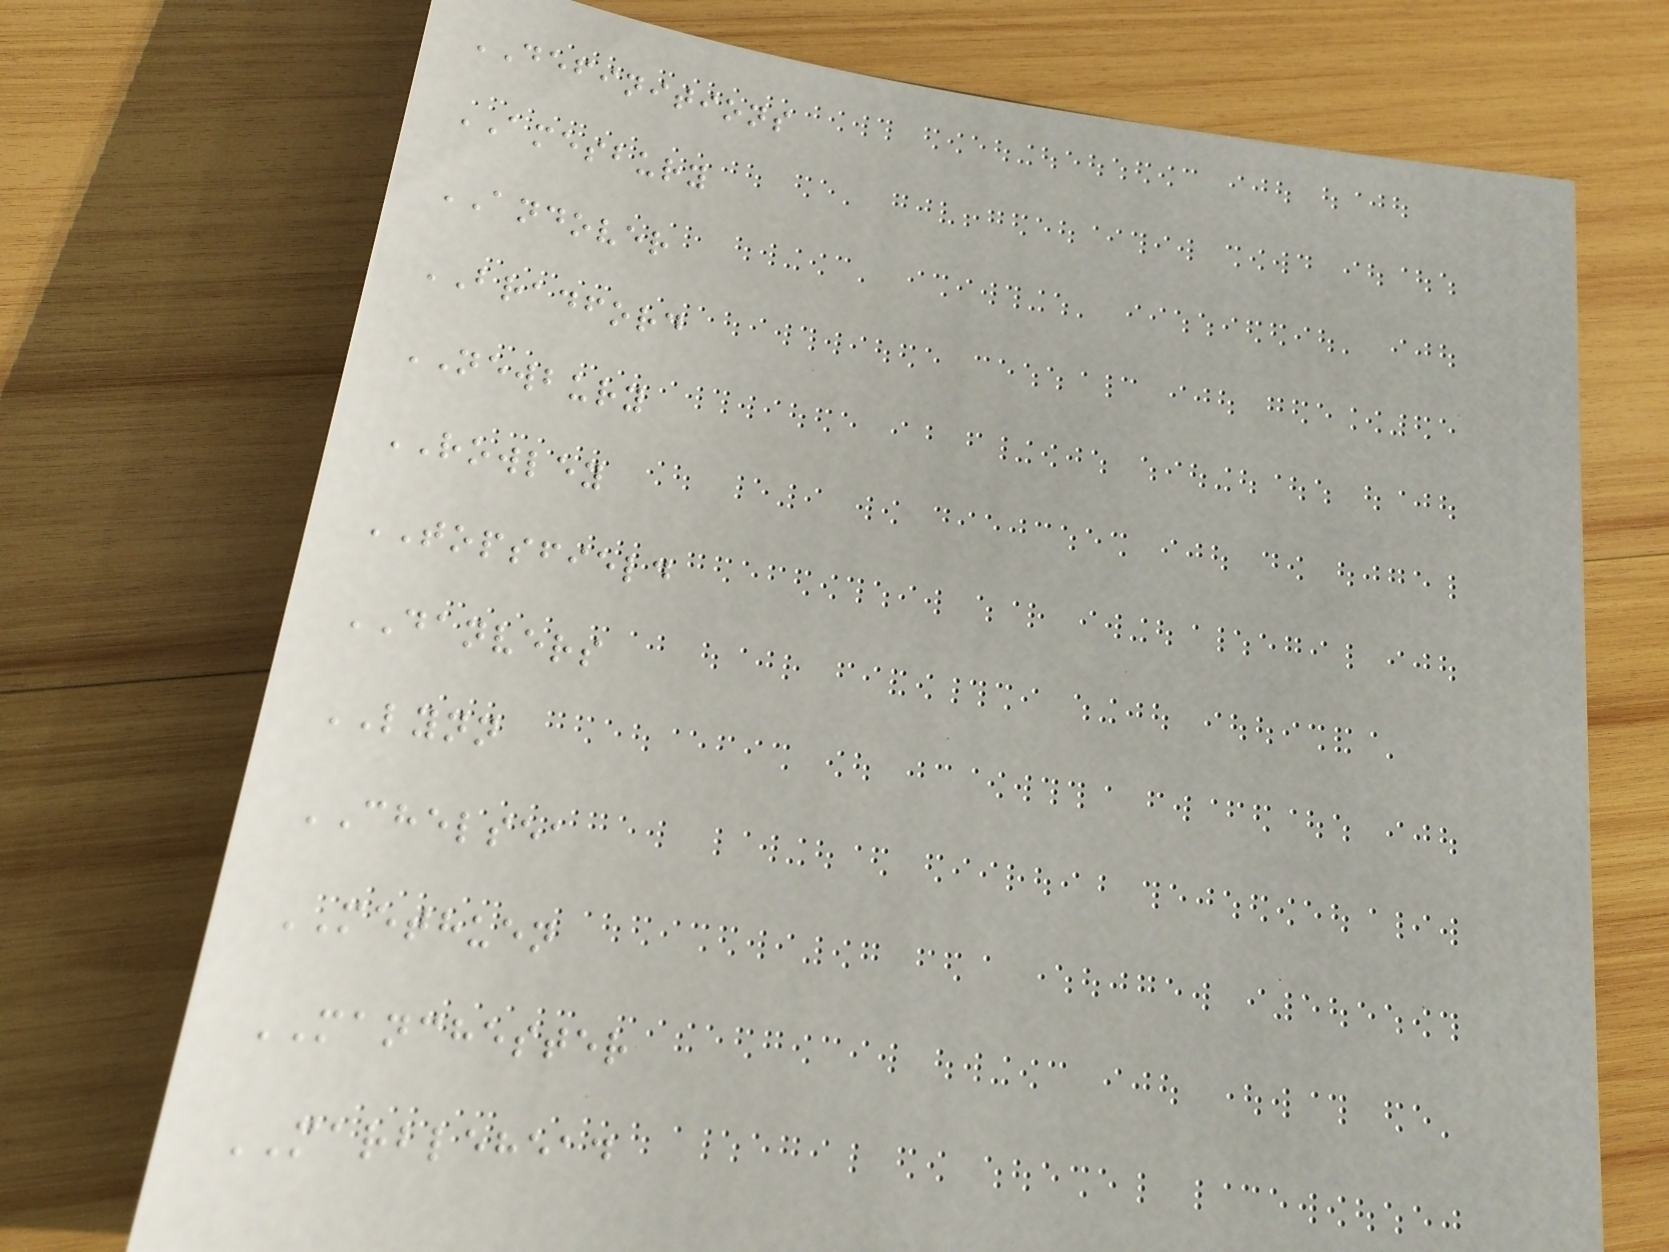DEFINITIONS
AMESBURY
ANDOVER
BRADFORD
NEWBURY
ROWLEY
TOPSFIELD
DANVERS
LYNN
CHELSEA
METHUEN
MANCHESTER
MARBLEHEAD
